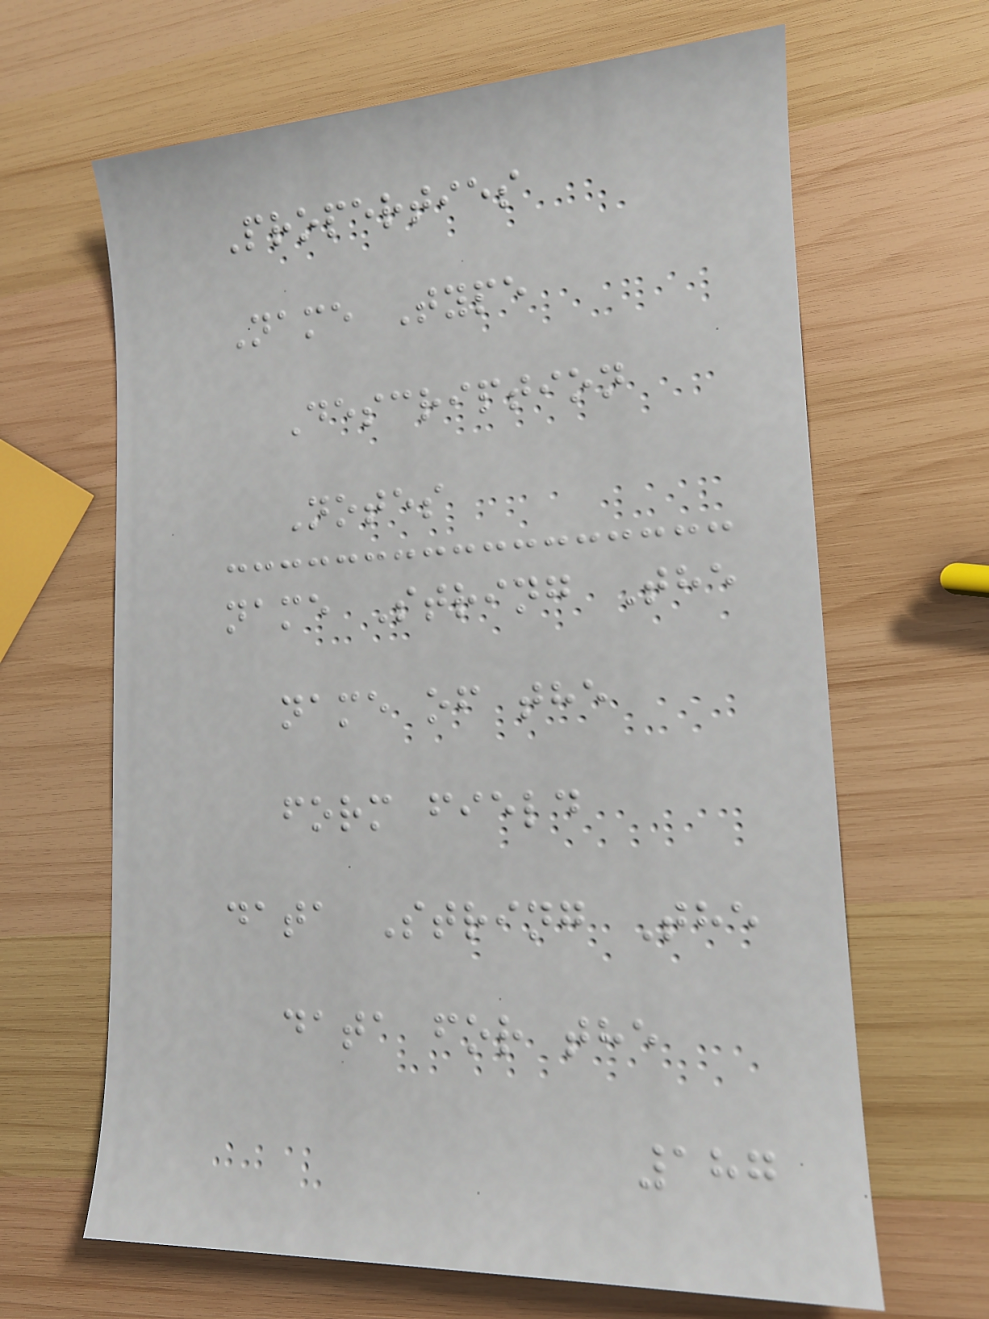Properties
Name Type
Description
Notes
name String The
name of the
form field
data String The
data for the
187
